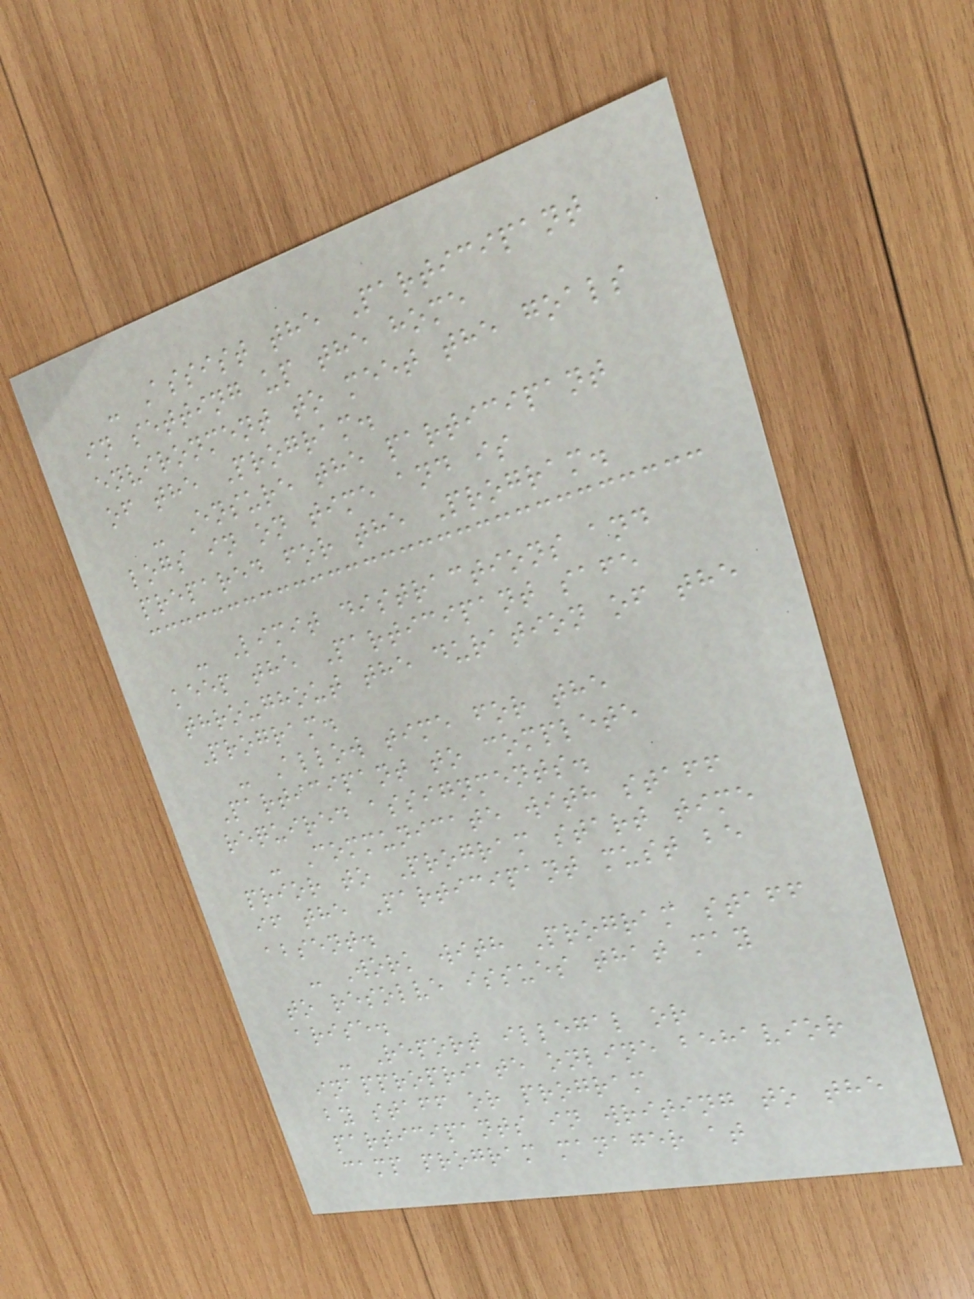- Assist the Participant
in setting up the home
environment to meet the goals
of the Program.
- Ensure the participant
logs in on time and is
prepared for the Program.
- Limit distractions and
keep the Participant safe
throughout the duration of the
Program.
- Allow time for the
Participant to complete
required assignments.
- Communicate with staff
prior to Program start time
if the Participant must be
absent.
- Work with Program staff
to resolve issues that may
arise.
- Report illegal or
inappropriate online behavior
by staff or program
participants in writing to the
camp program manager at
